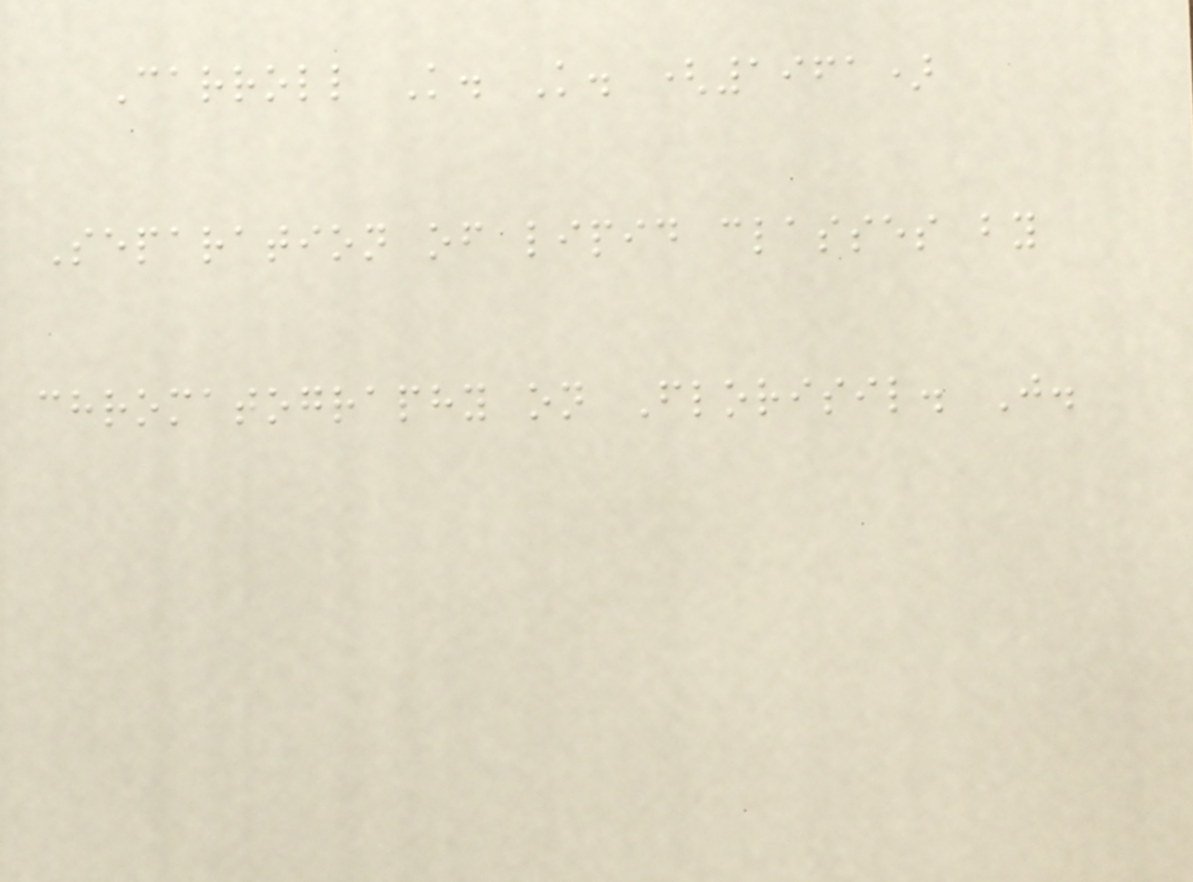Carroll K. K. (1961)
Separation of lipid classes by
chromatography on Florisil. J.
